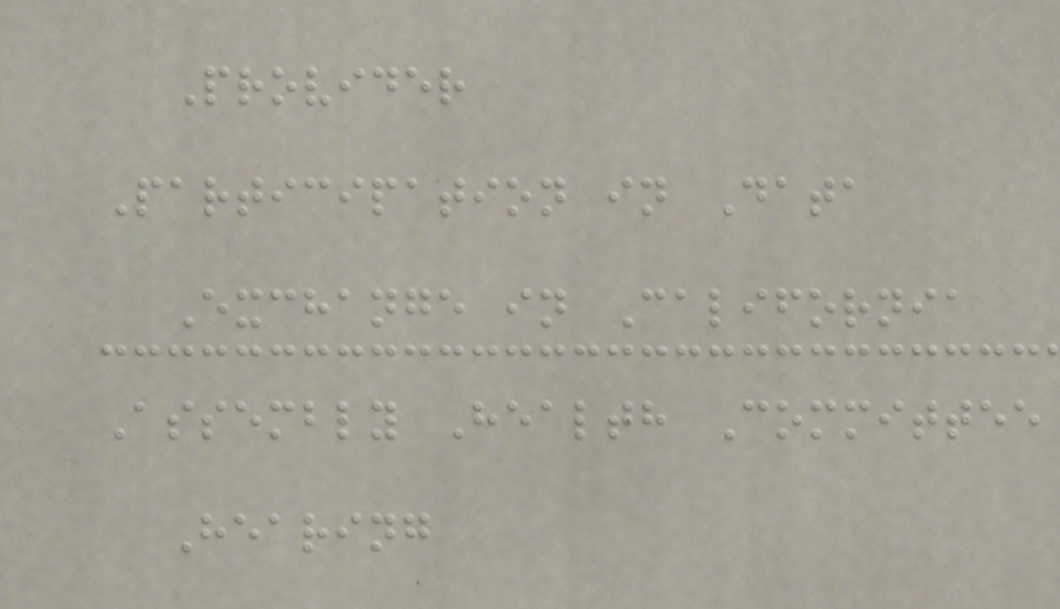Provider
Participation in Data
Exchange in California
Assembly Health Committee
Hearing
